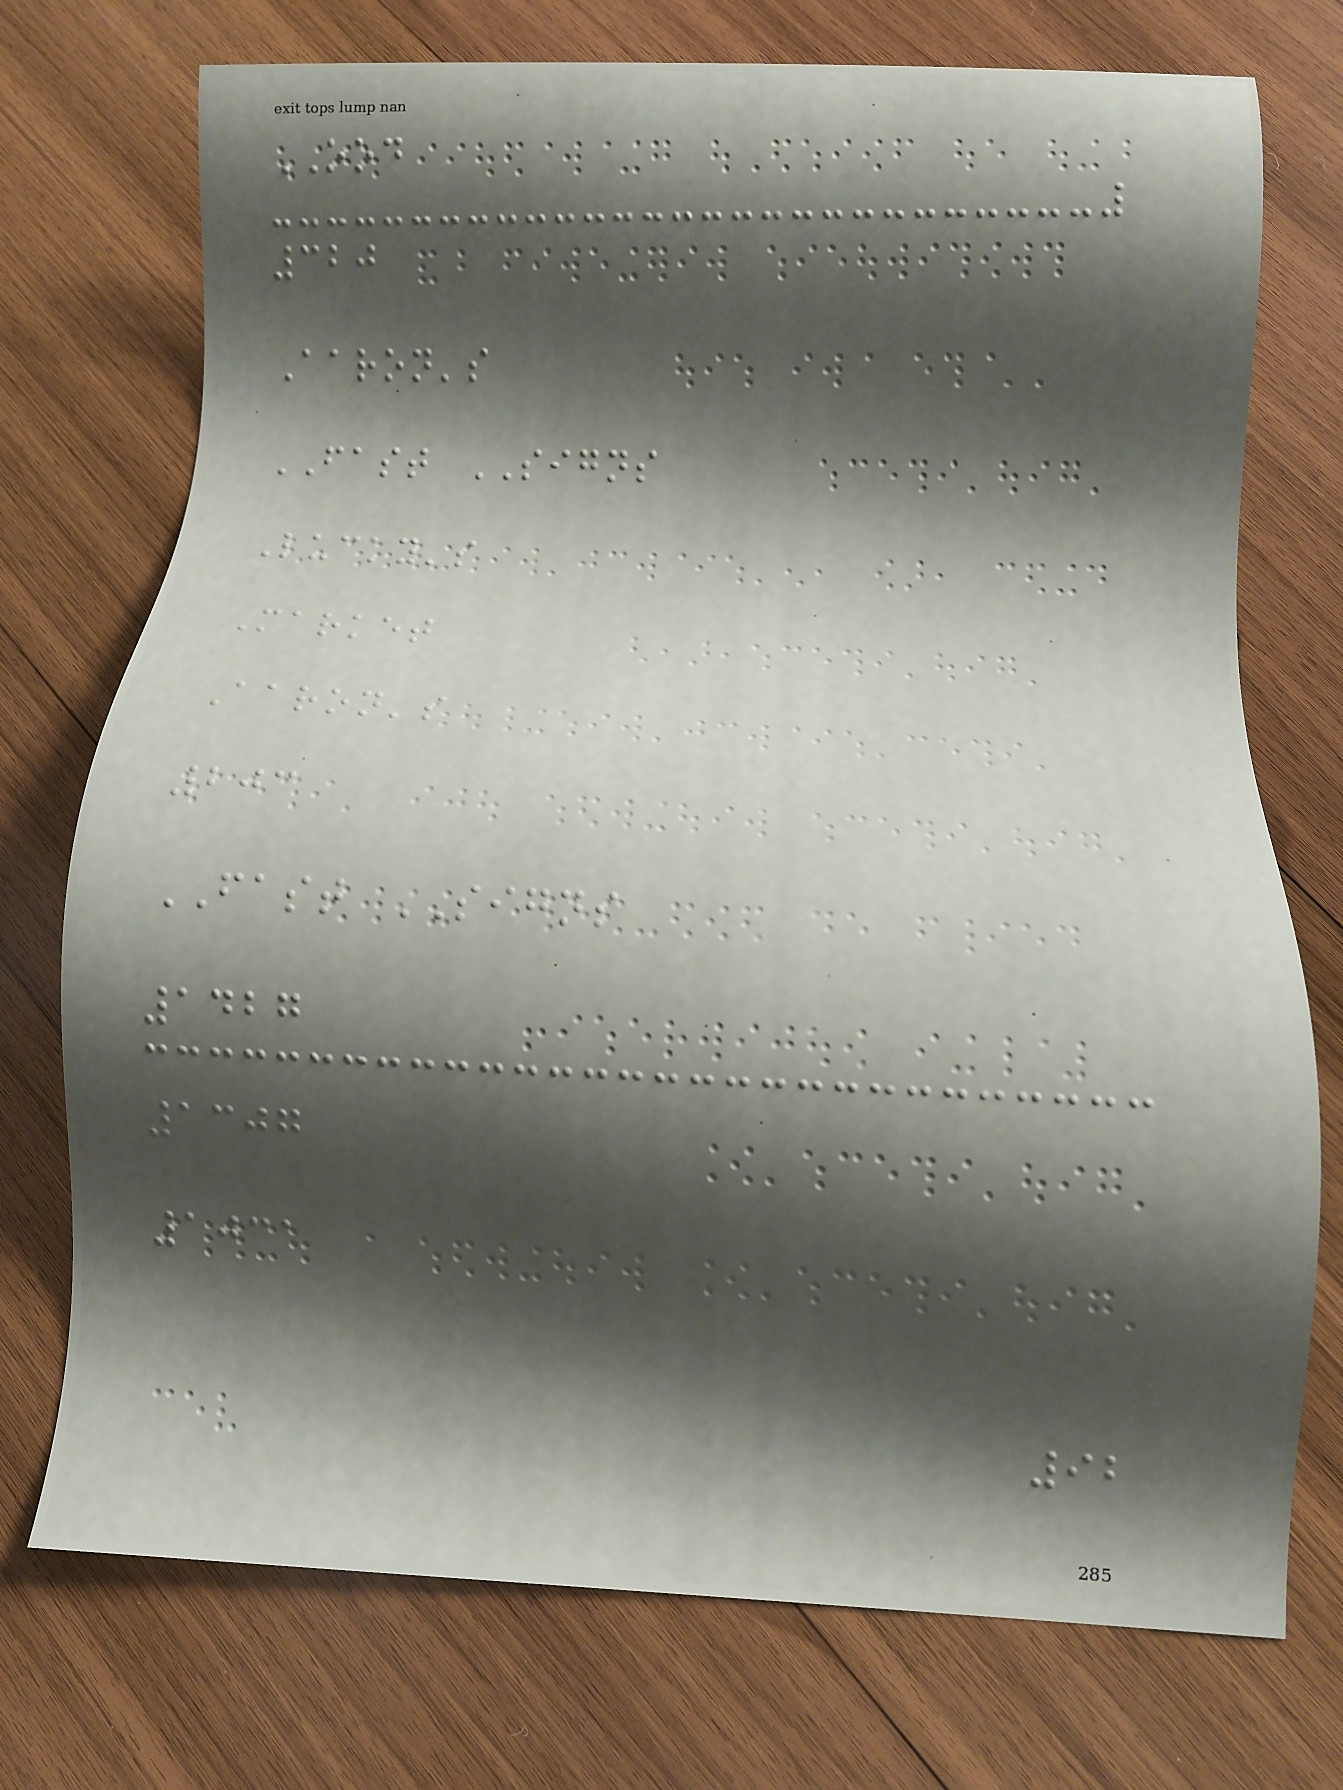OOD
320
Aaron's
FAST SIGNS
Lucky's
Market
Aaron's
203
FAST SIGNS
1427
1307
1031
92
